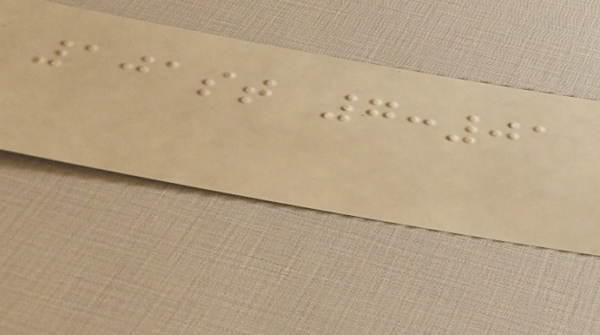101st 7:01
